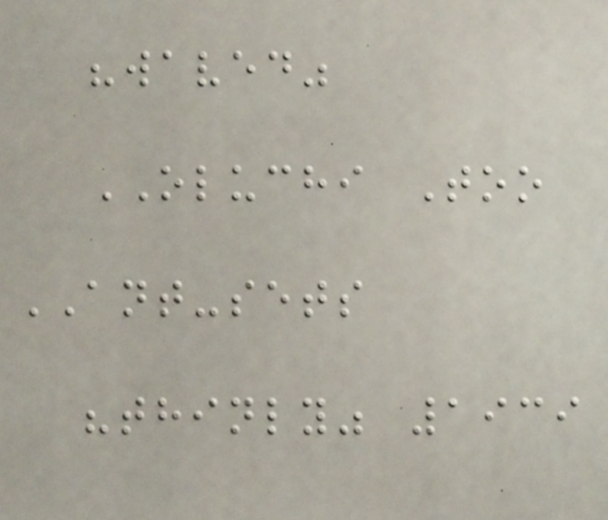"waved"
OLUCHI Too
ANT-sets
"thinly" 1939
